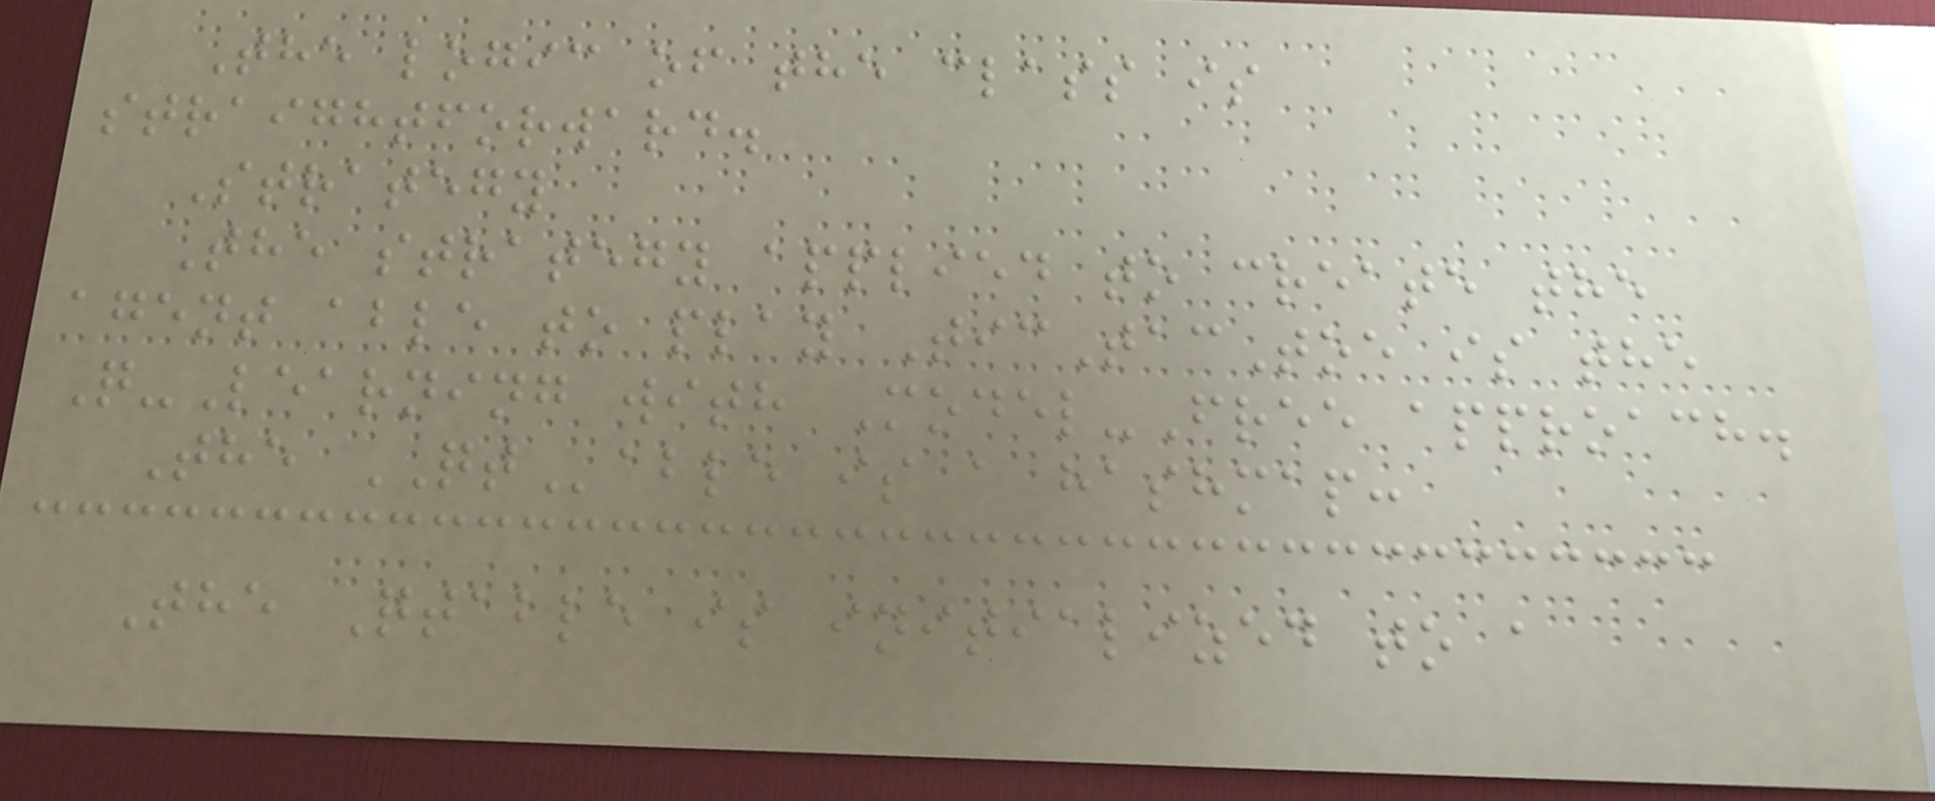The logic of the class is
straightforward.
Strategy
The strategy applied to create the
agent able to play TicTacToe is the
Q-Learning with Model-Free approach.
The QTable is a hashmap:
The Qtable is initialized to a
